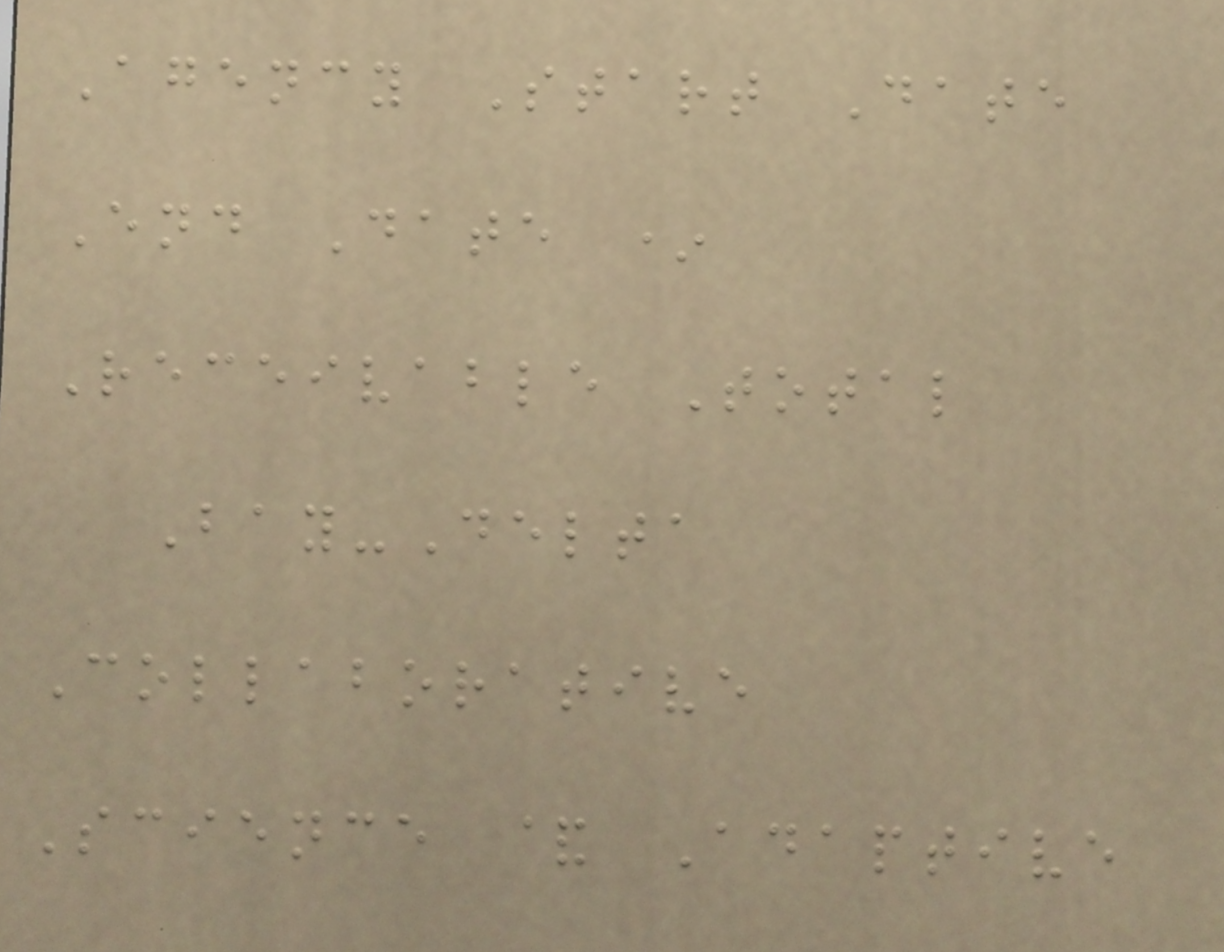Agency Start Date
End Date *
Receivable Total
Bay-Delta
Collaborative
Science & Adaptive
